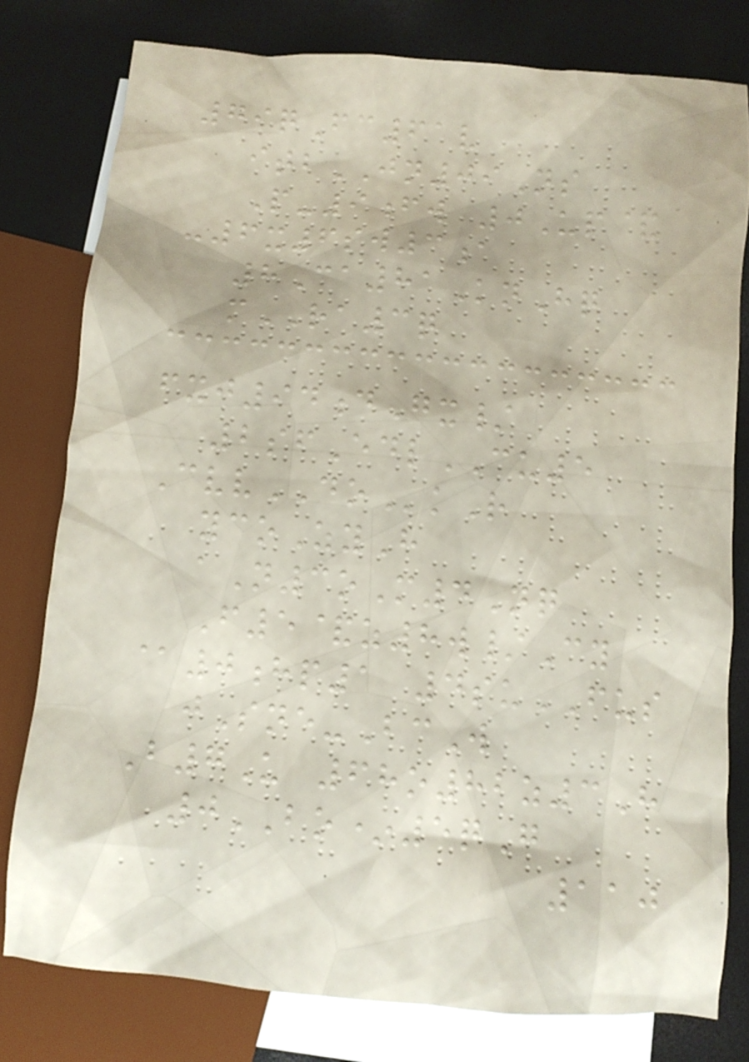79qFc61v
itbJN09Ns
P-9fw 0Up&
-6x6sw3a
8Ca81KnHq
mRA3q
fxj94dGx/
2sfEdlCU5
CvvDOkR
ycoZyH
aN3oM4Nq
F5&z8w/Cy
@0hp1 4suFUS
jSne-BcW
B7U 68o82z3H
0BO*5qG
110
